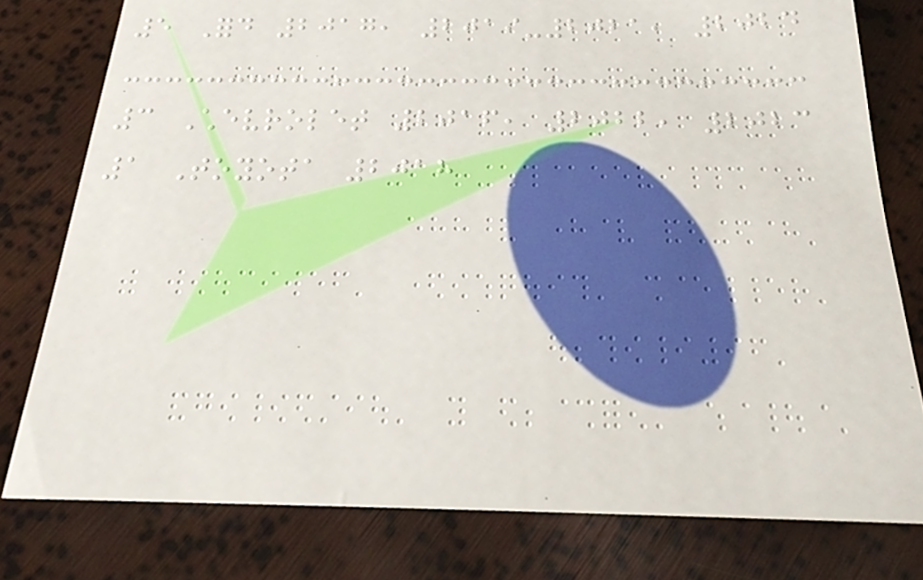5 Ford 2017, 2019-2021, 2024
3 Chevrolet 2016, 2022, 2023
1 Toyota 2018
